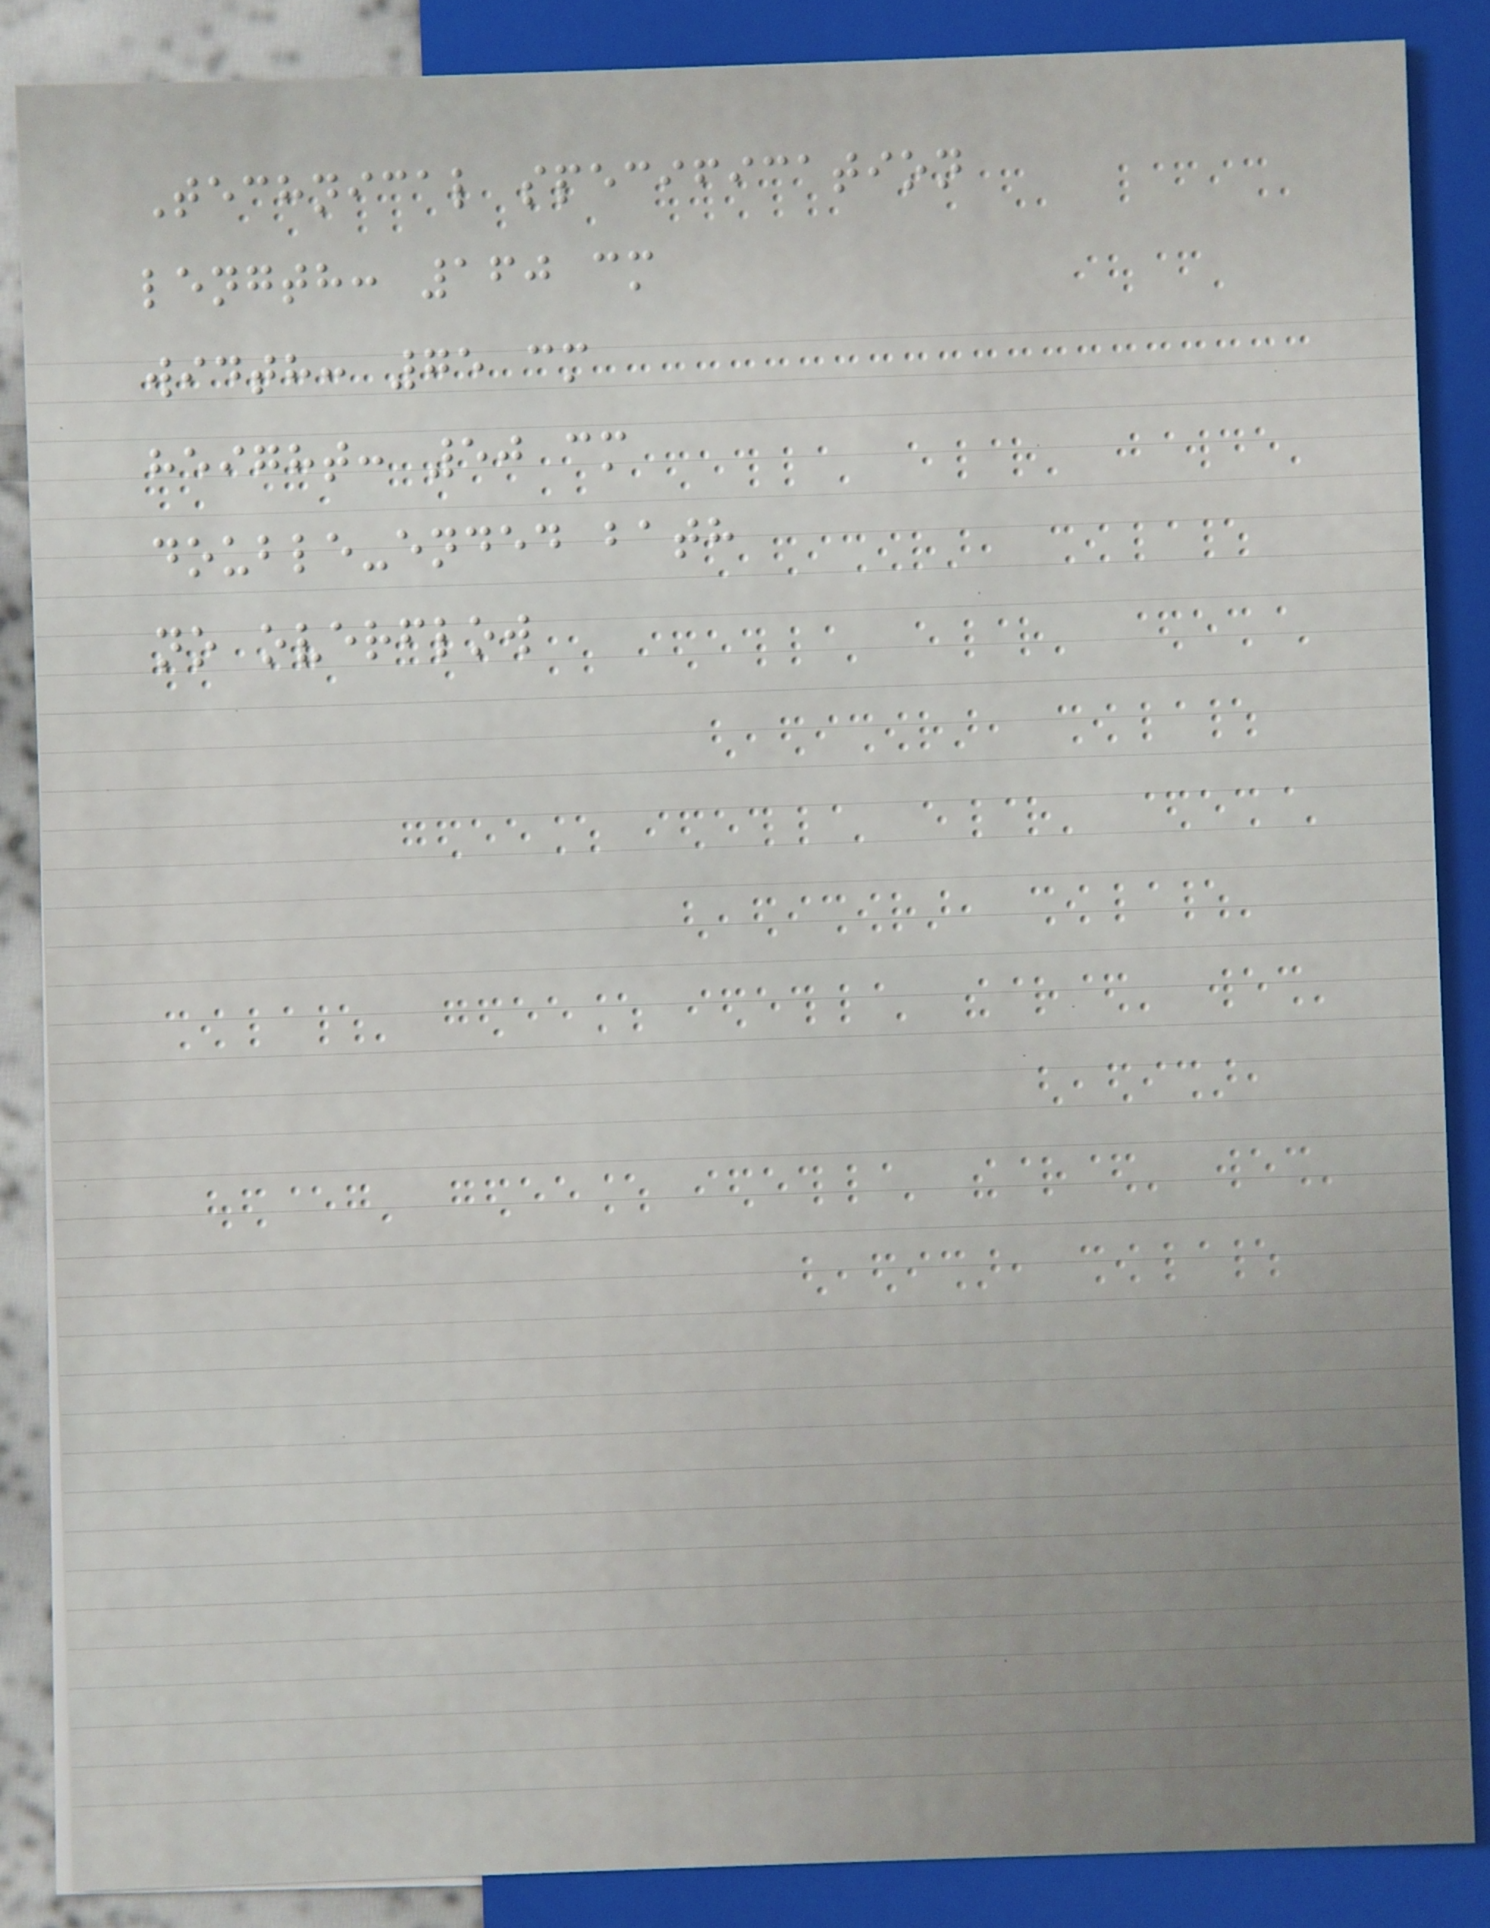Technical specification
length: 160 cm
width: 75 cm
height: 50 cm
double-ended bath
no overflow
